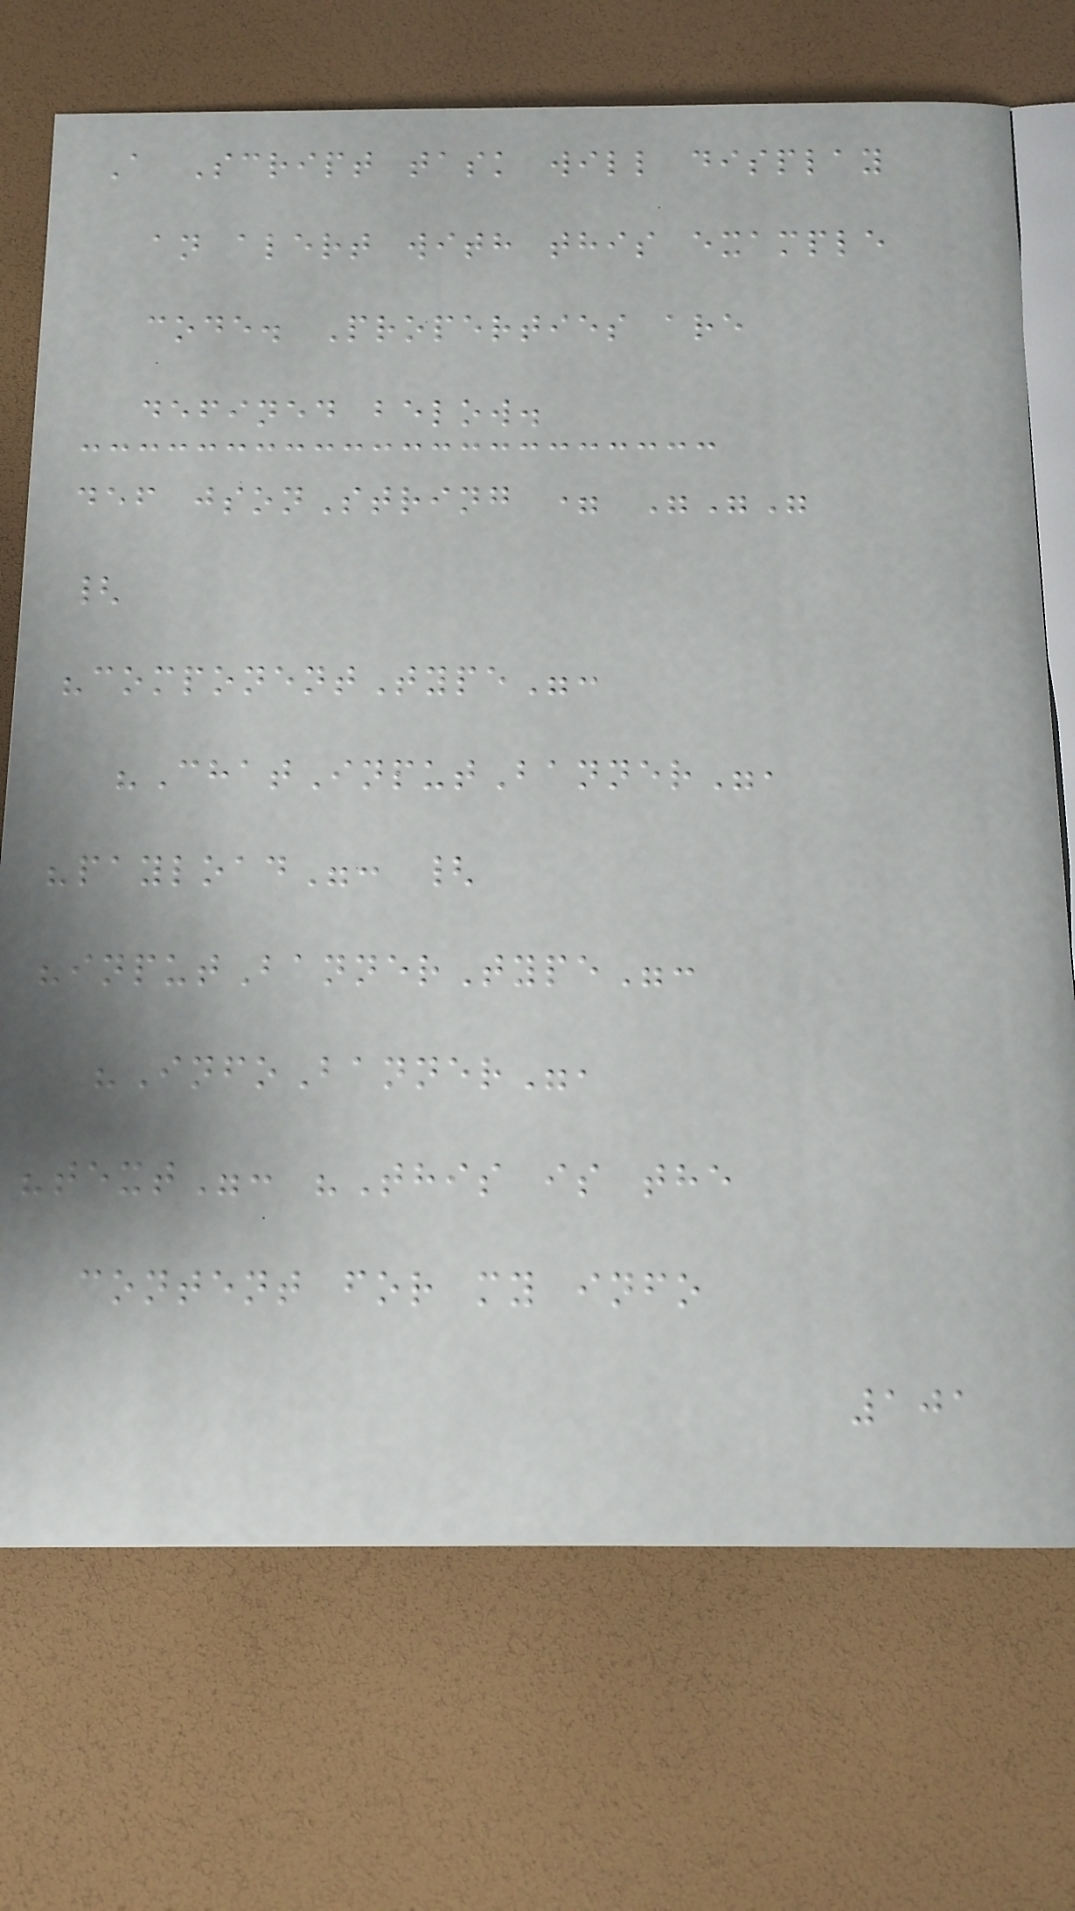A Script task will display
an alert with this example
code. Properties are
defined below.
def jsonString = """
{
"componentType":
"ChatInputBanner",
"payload": {
"inputBannerType":
"InfoBanner",
"text": "This is the
content for my info
101
